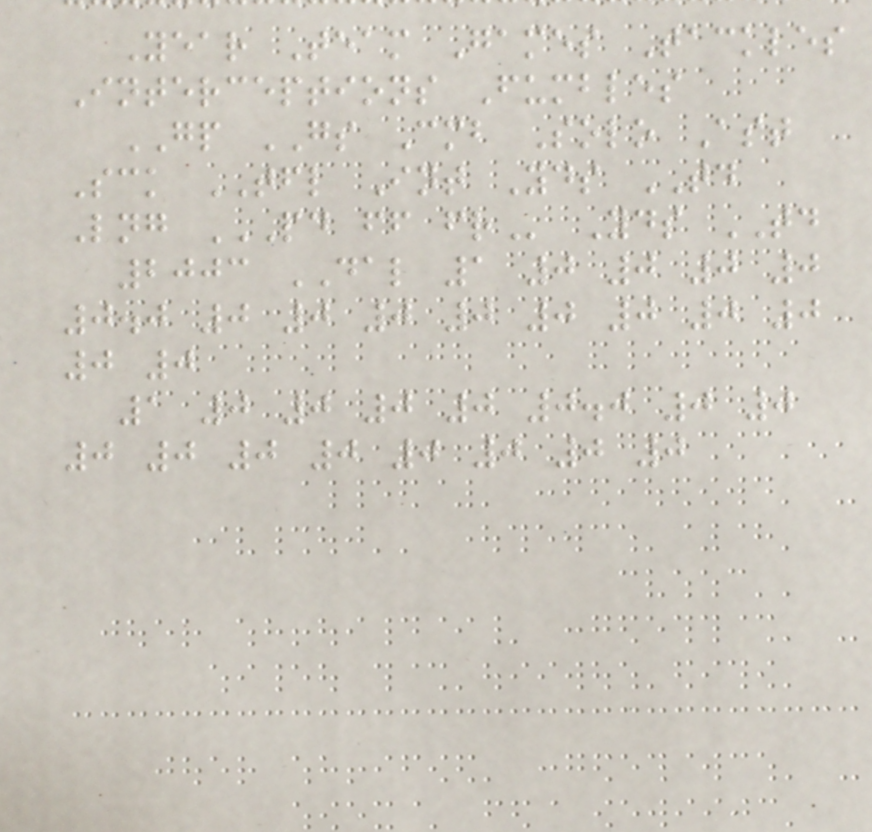Year Team Games Tackles
Interceptions Fumbles
GP GS Cmb Solo Ast
Sck TFL Int Yds TD
Lng PD FF FR Yds TD
2003 DAL 1 0 0 0 0
0.0 0 0 0 0 0 0 0 0
0 0
1 0 0 0 0 0.0 0 0
0 0 0 0 0 0 0 0
